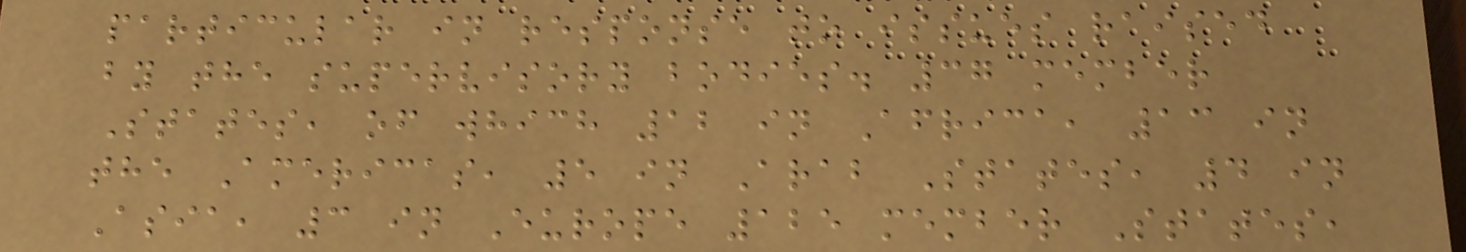particular in response to issues raised
by the supervisory bodies. 37 member
States, of which 12 in Africa, 13 in
the Americas, 5 in Arab States, 4 in
Asia, 3 in Europe 125 member States,
